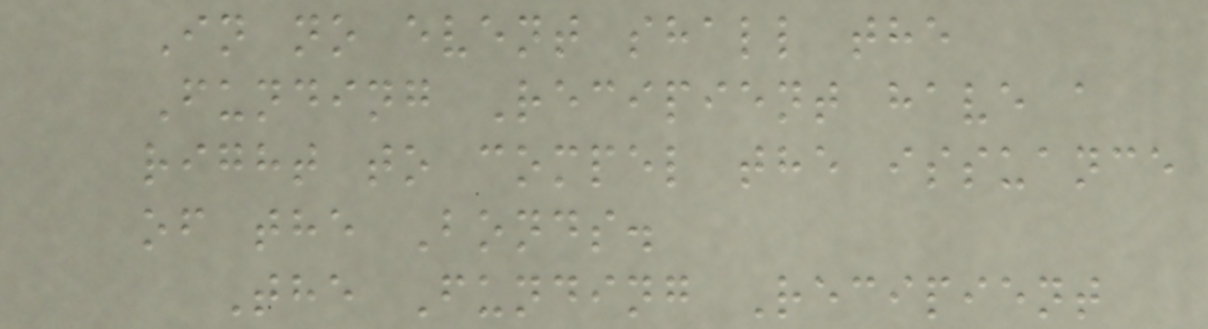In no event shall the
Funding Recipient have a
right to compel the issuance
of the Bonds.
The Funding Recipient
